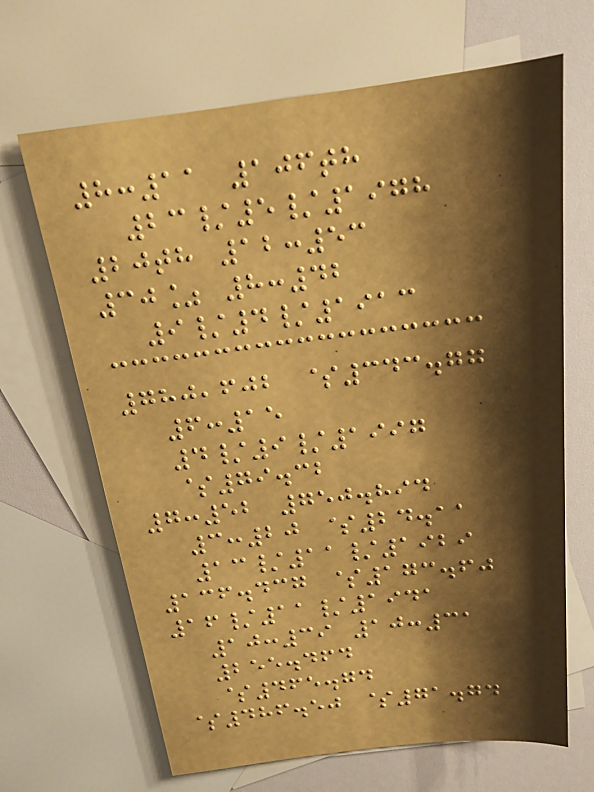8:11 106th
23/5/1978
20th 12:53
30% 8:42
9/4/1913
780,602 $343.77
6:15
4/9/1997
$79.32
7:52 750.894
3:20 $24.11
13/11/1929
136.437 $173.60
16/11/1941
10:39 10:31
255.464
$465.74
$486.50 $71.74
